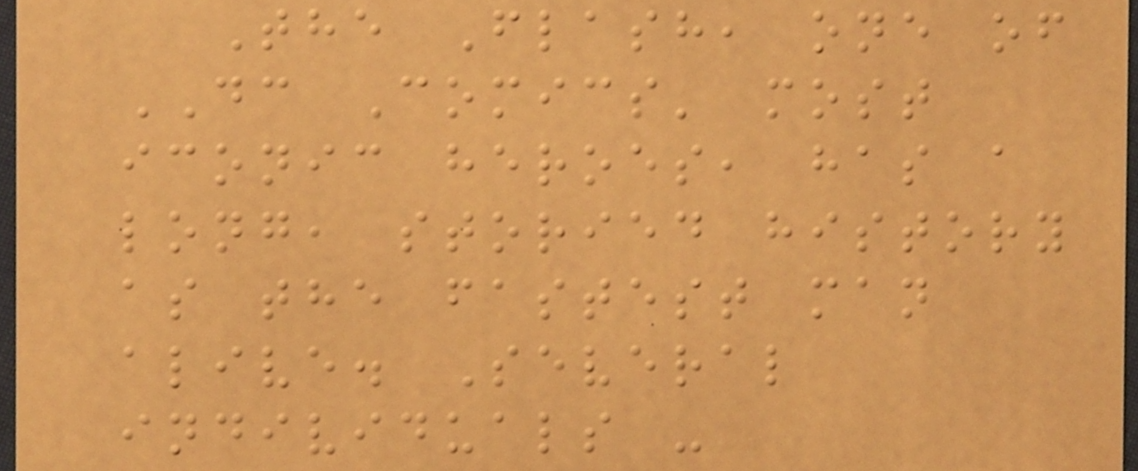The Flash, one of
DC Comics' most
iconic heroes, has a
long, storied history
as the fastest man
alive. Several
individuals -
